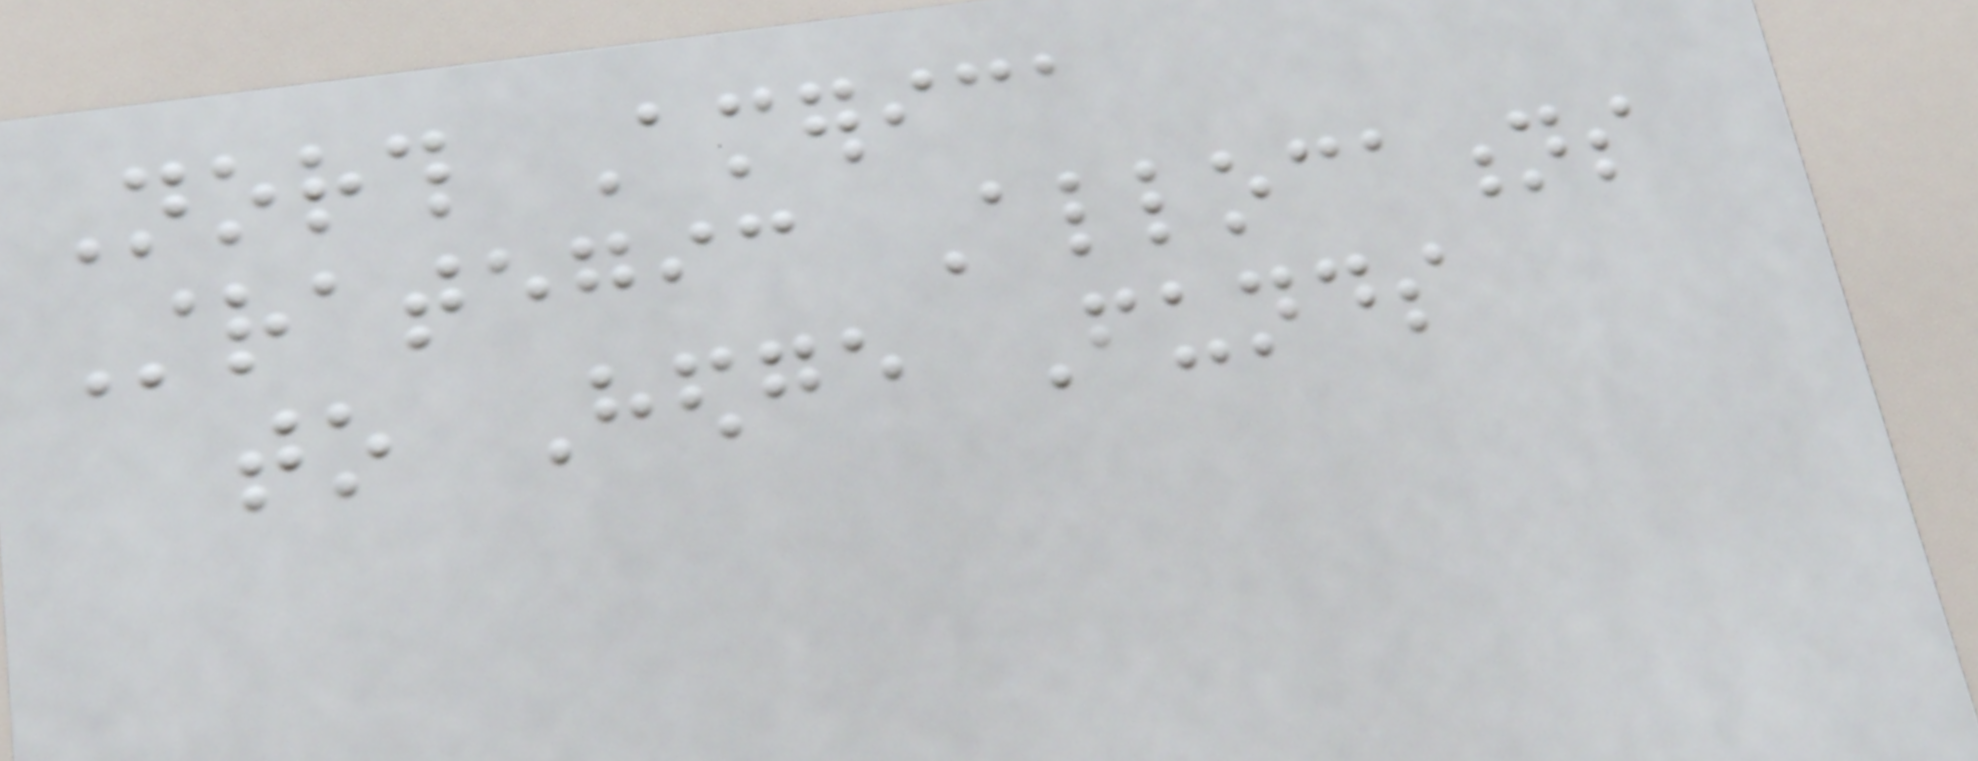North America
Strategic Allocations
to Hedge Funds
